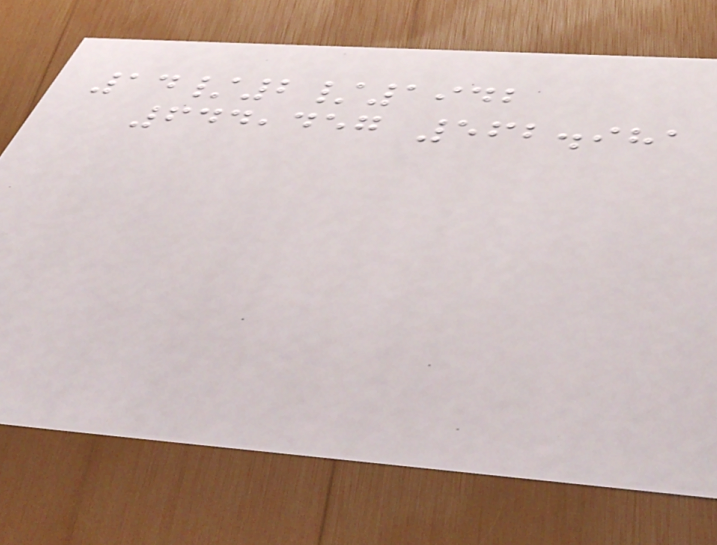14/2/1942
644,457 562.981
